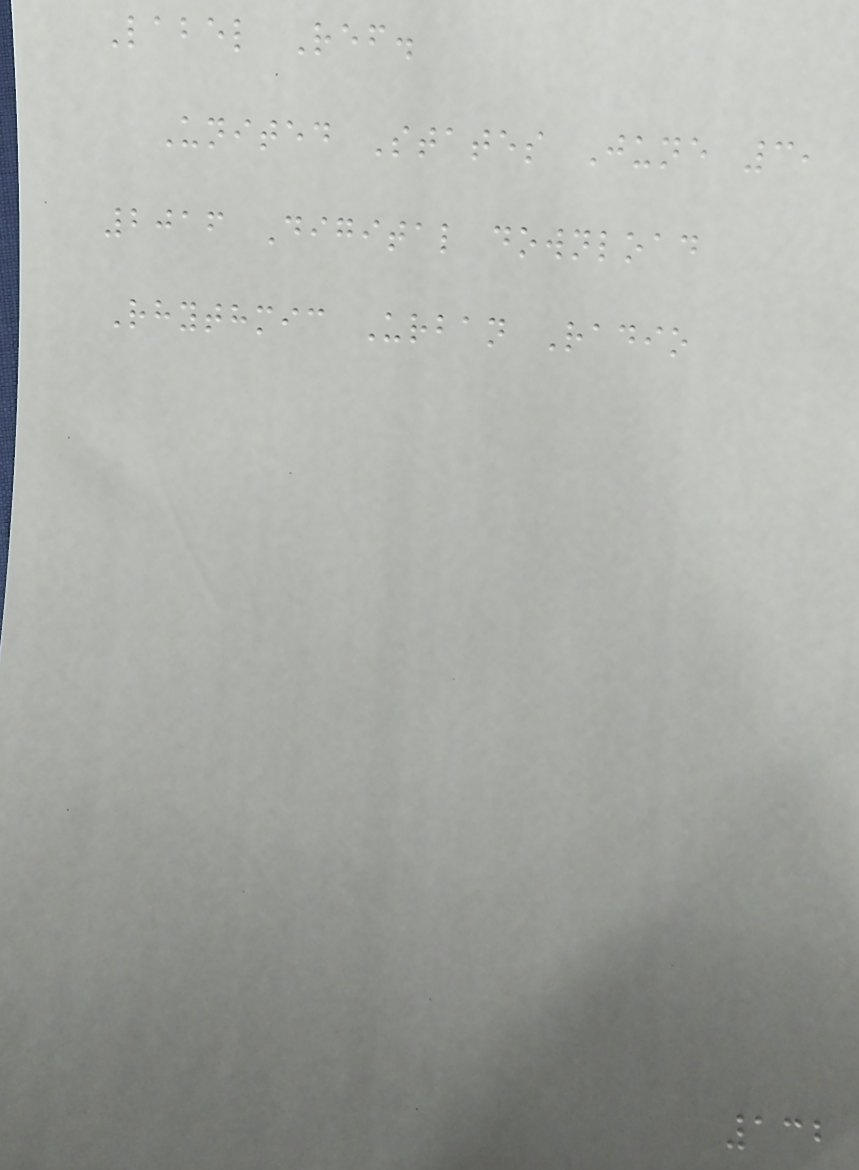Label Ref.
United States June 3,
2016 Digital download
Rhythmic Urban Radio
132
